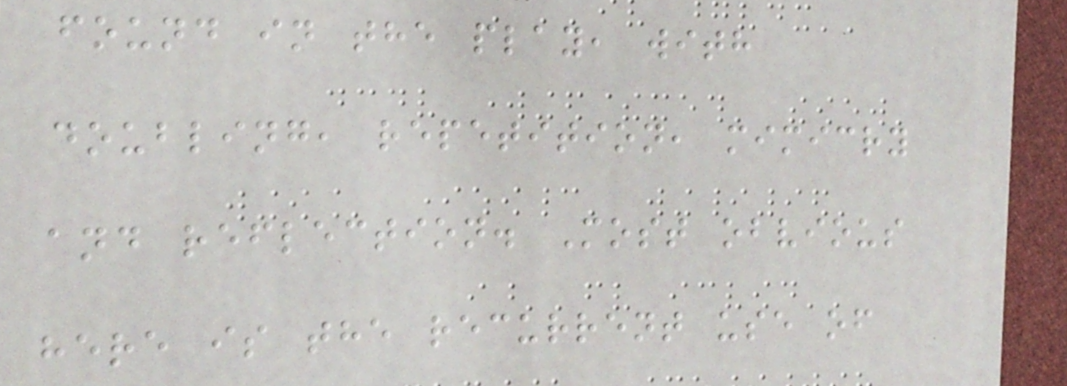found in the play, with
doubling, repetition, mimicry
and reflection. Most obvious
here is the recurrent use of
